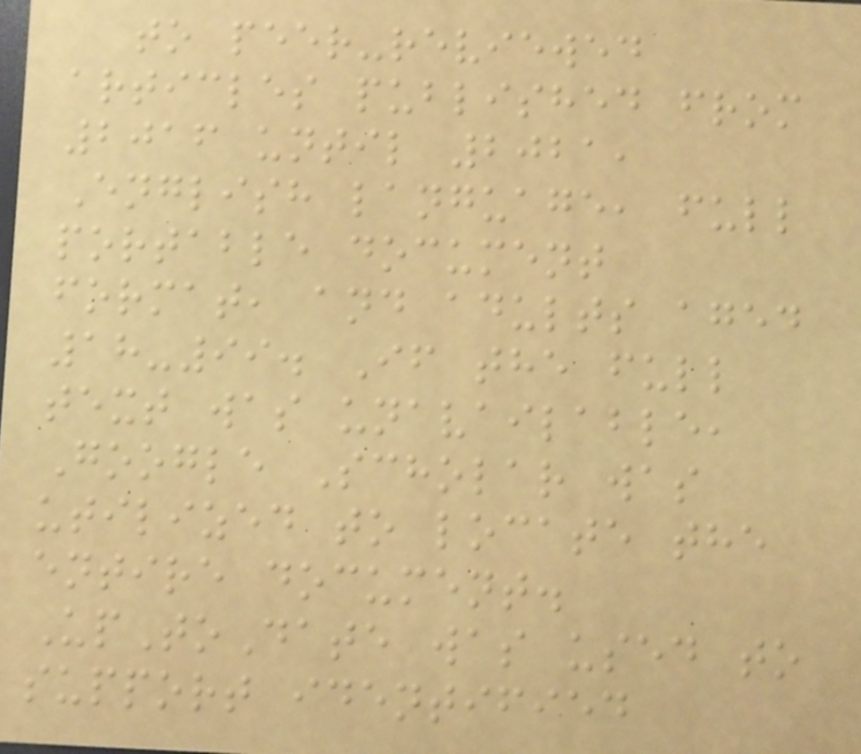to peer-reviewed
articles published from
2016 until 2021,
English language, full
portable document
format, and adults aged
18-99. If the full
text was unavailable,
Google Scholar was
utilized to locate the
entire document.
UpToDate was used to
support identified
